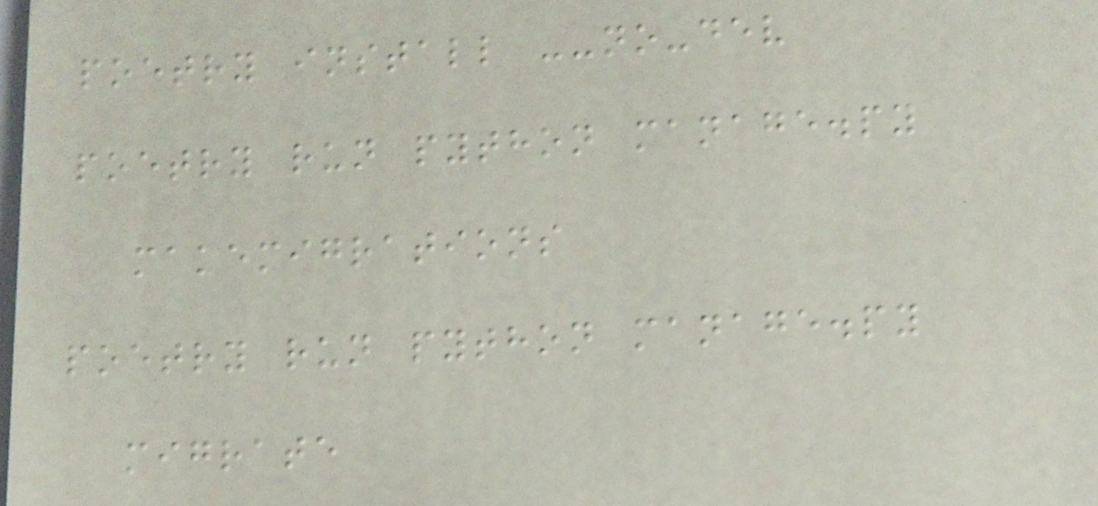poetry install --no-dev
poetry run python manage.py
makemigrations
poetry run python manage.py
migrate
